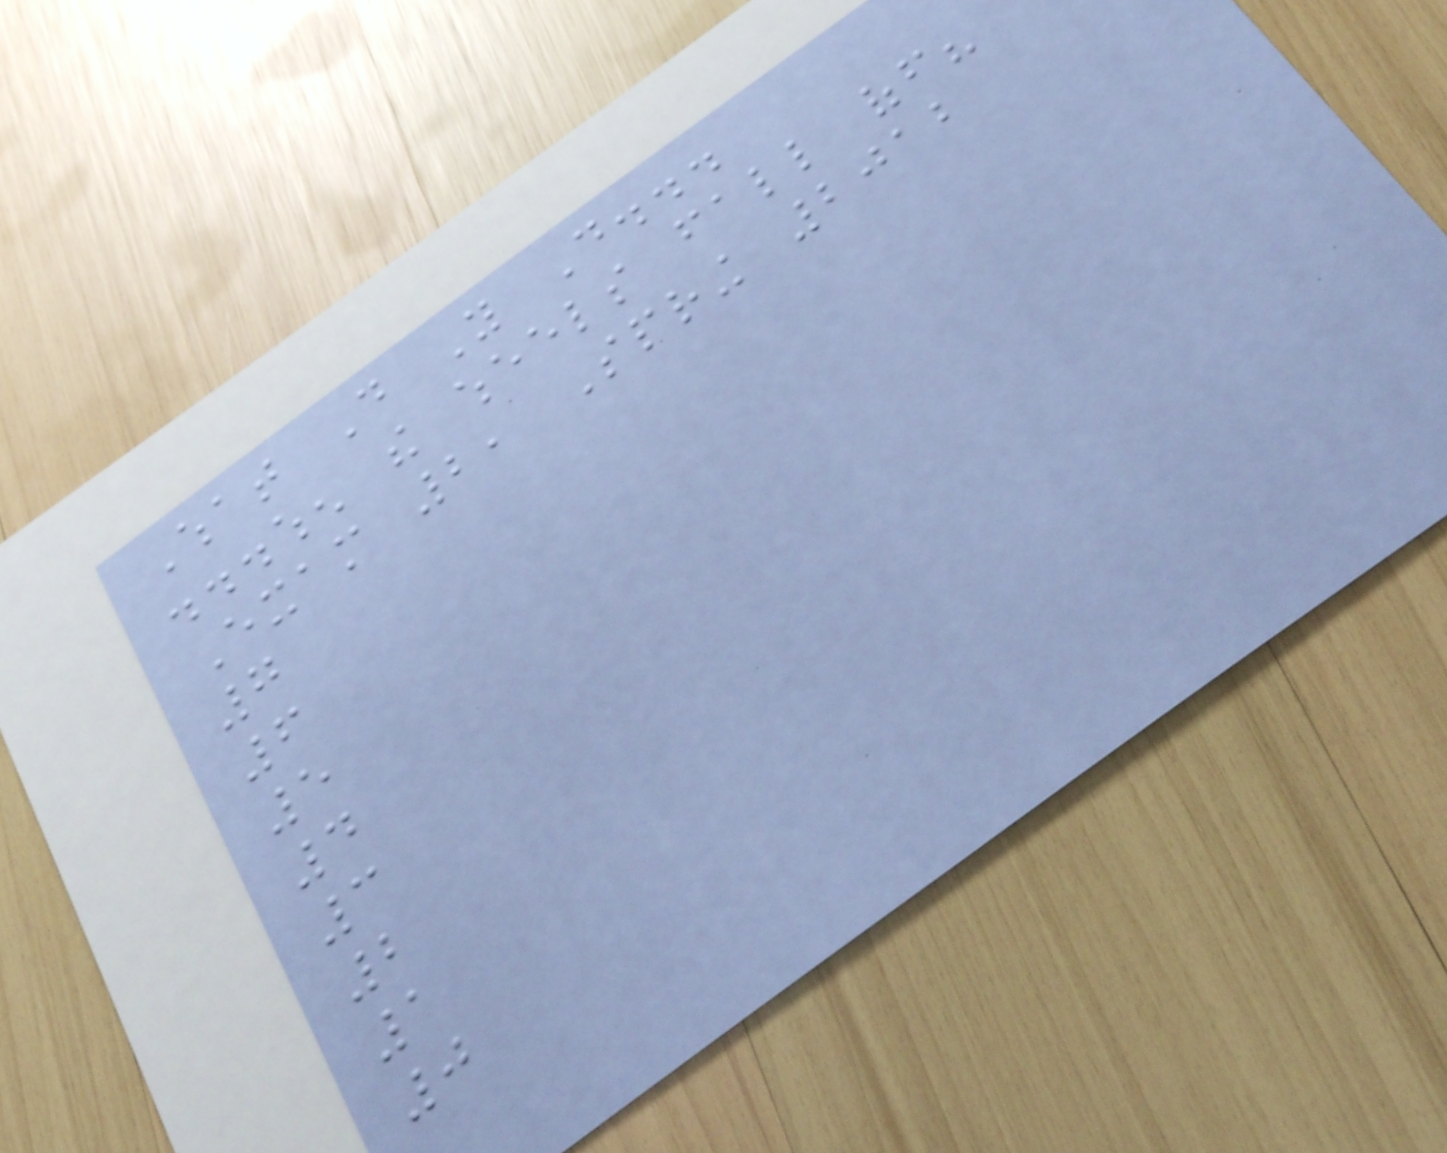What Do You Do...
...when the wheels fall off?
Exam 2, Spring 2012
7
6
5
4
3
2
1
0
